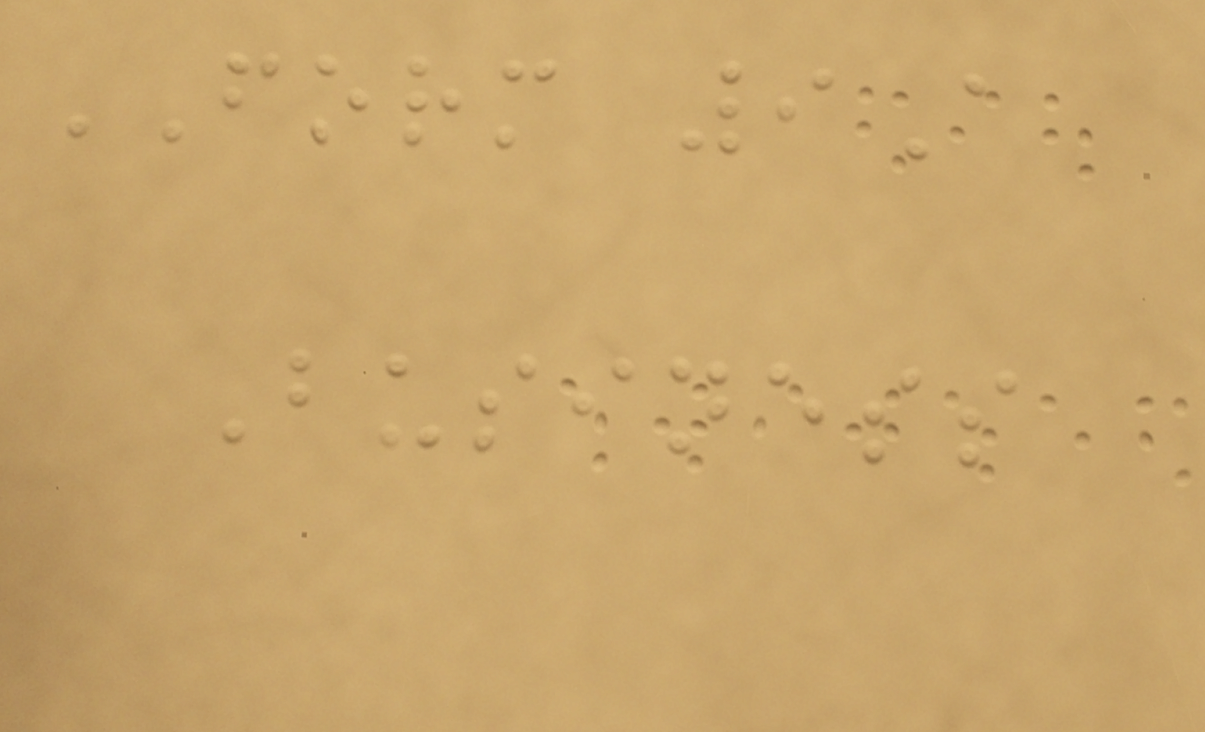FORM 9A
Business
